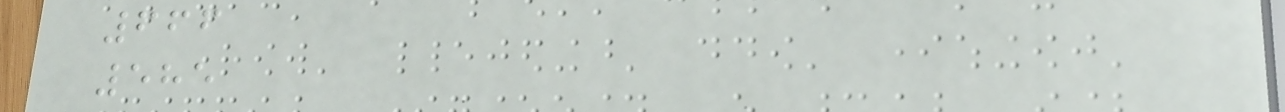666
585
